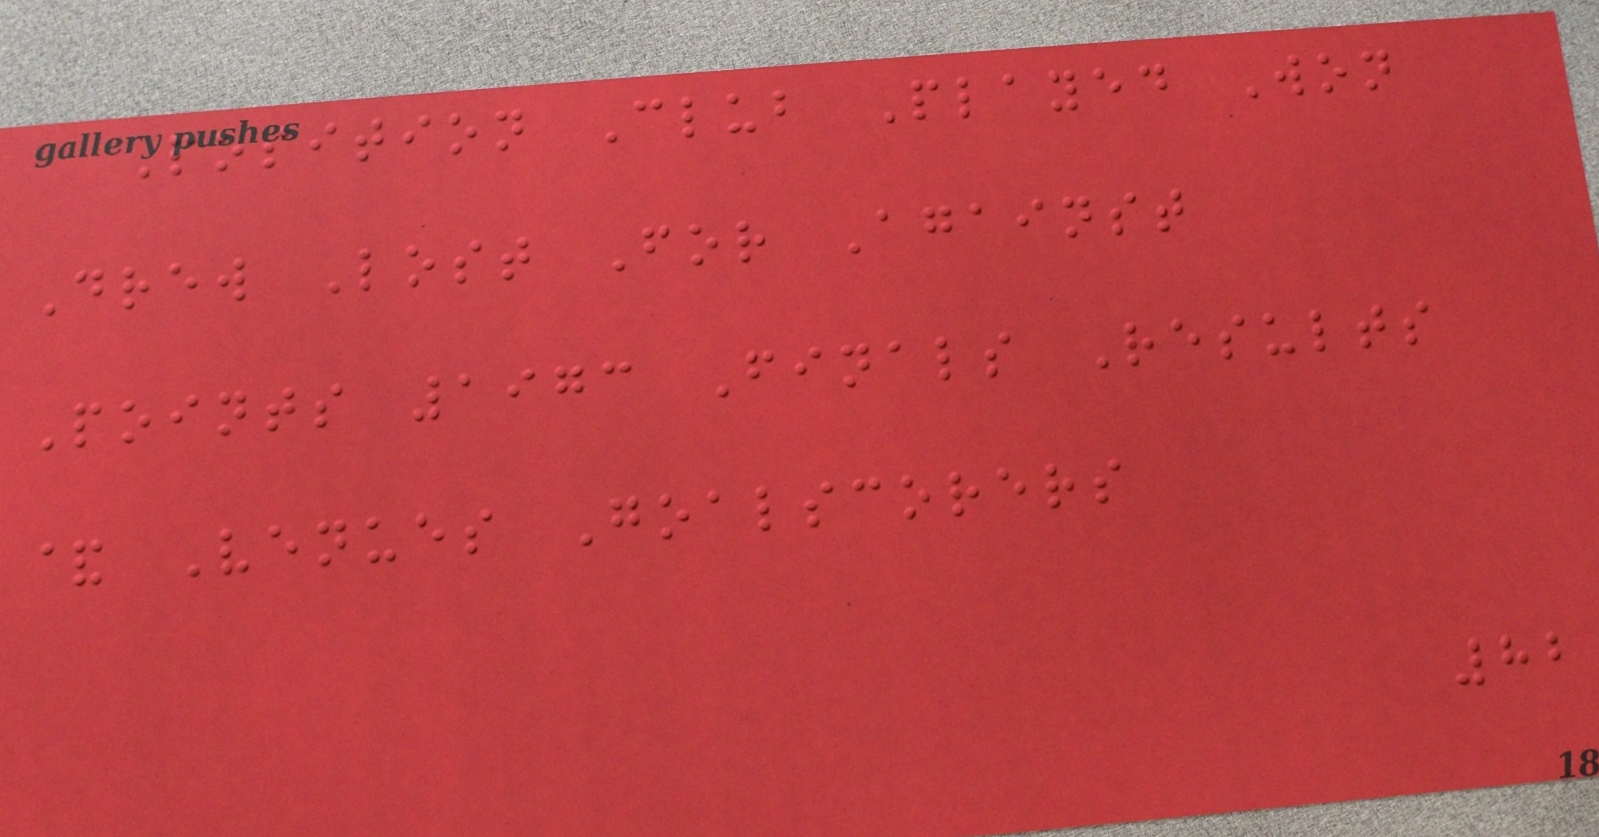Position Club Played Won
Drew Lost For Against
Points 1973 Finals Results
& Venues Goalscorers
82
